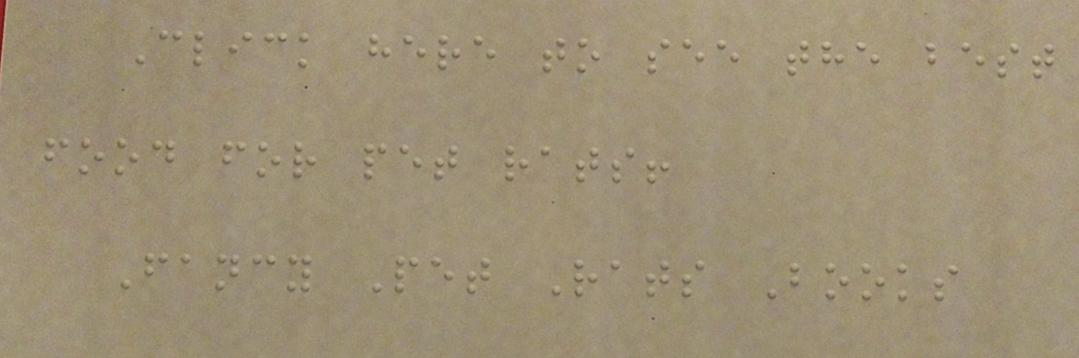Click here to see the best
food for pet rats!
Fancy Pet Rats Books
